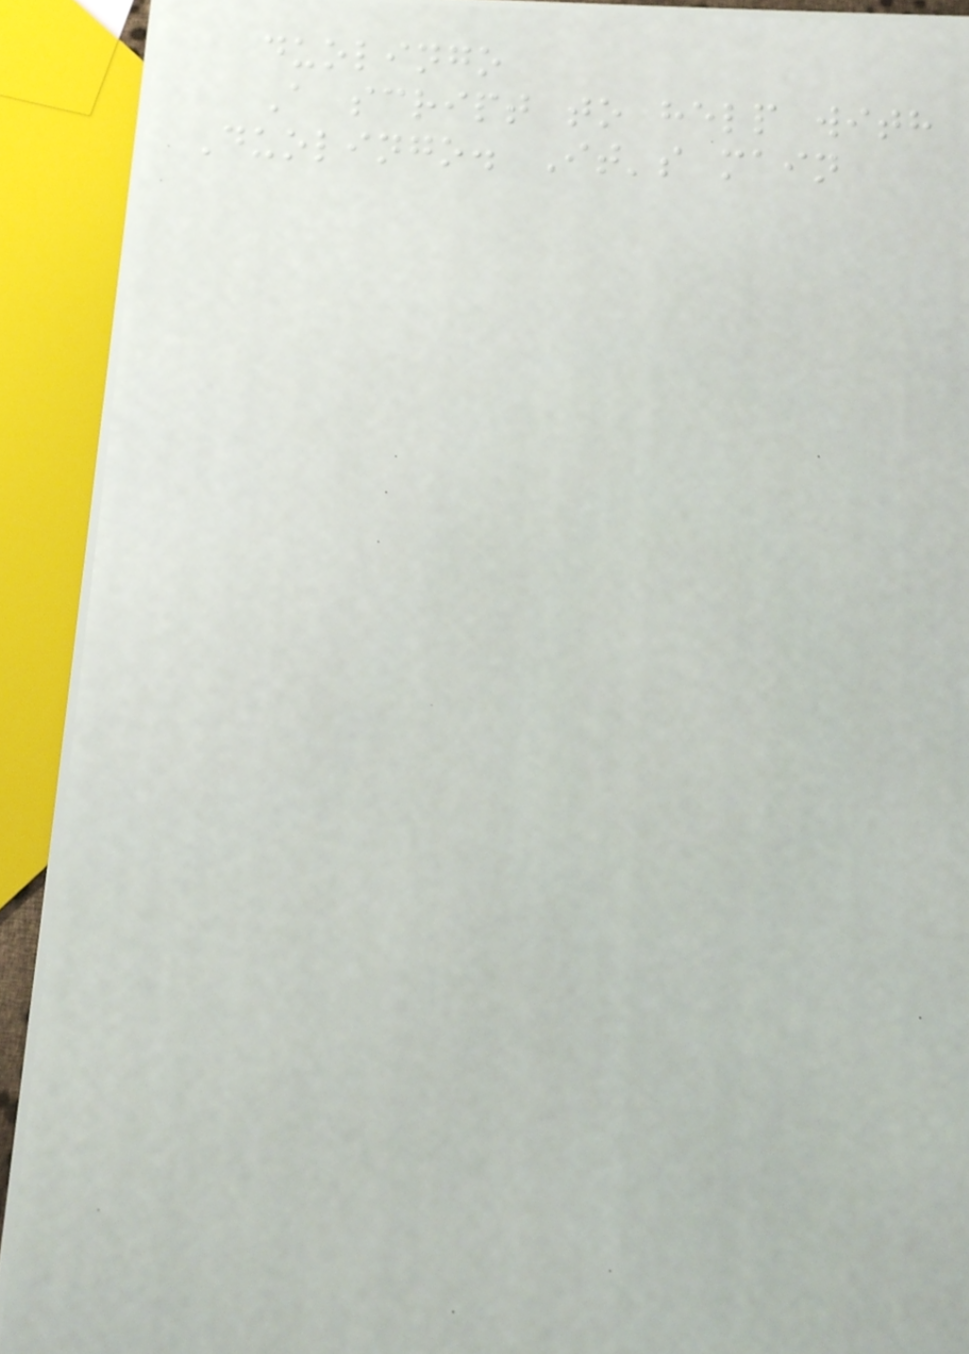duolingo
A script to help with
Duolingo. It's main
